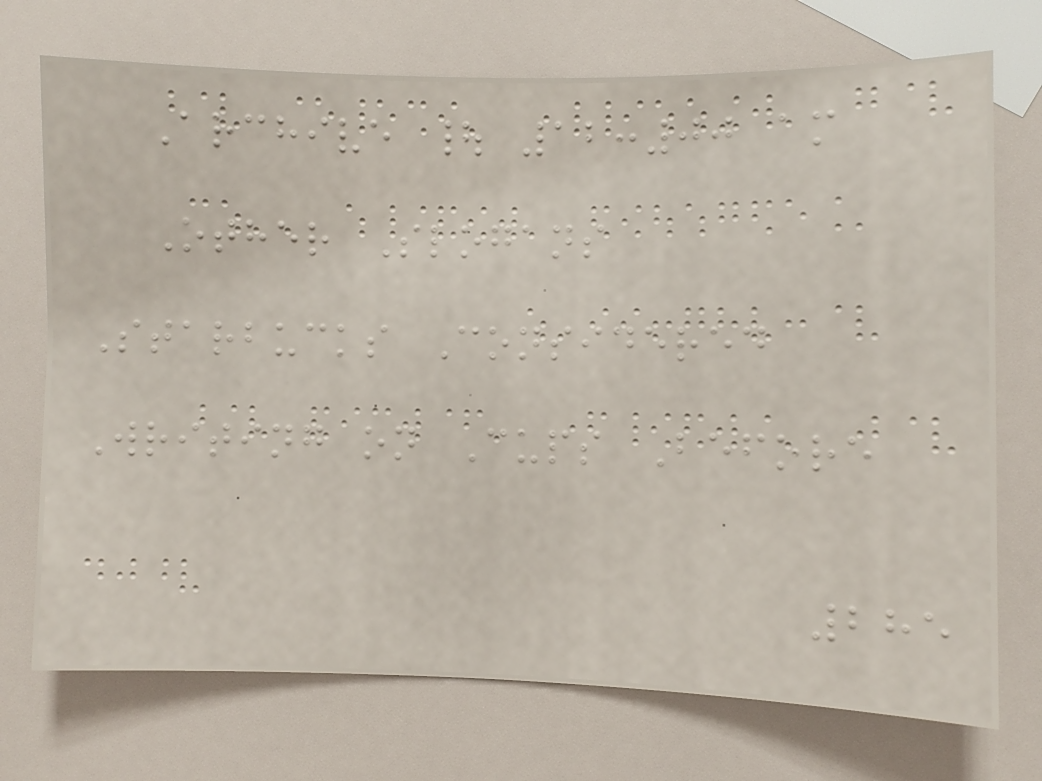Archive | 12:00 am
Other Slogans
Starbucks Considered
Writing on Cups Before
285
